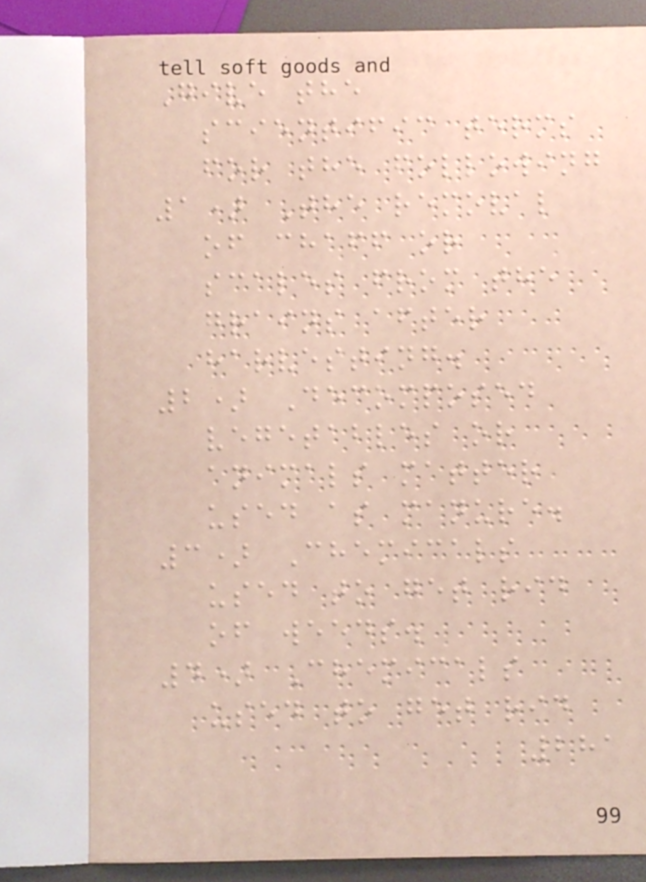Give the
scientific terms
for the following
1) The removal
of chaff or
scales from the
grains after
harvesting.
2) Decomposed
vegetables or
animals matter
used as manure.
3) Chemicals
used to get rid
of weeds.
4) Chemicals
used to get rid
281
